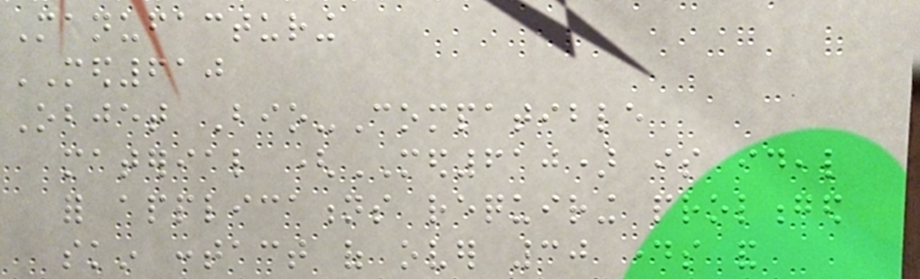Manufacturing
MED610
Objet Bio-Compatible
material (MED610) is ideal
for applications requiring prolonged
skin contact of over 30 days and
